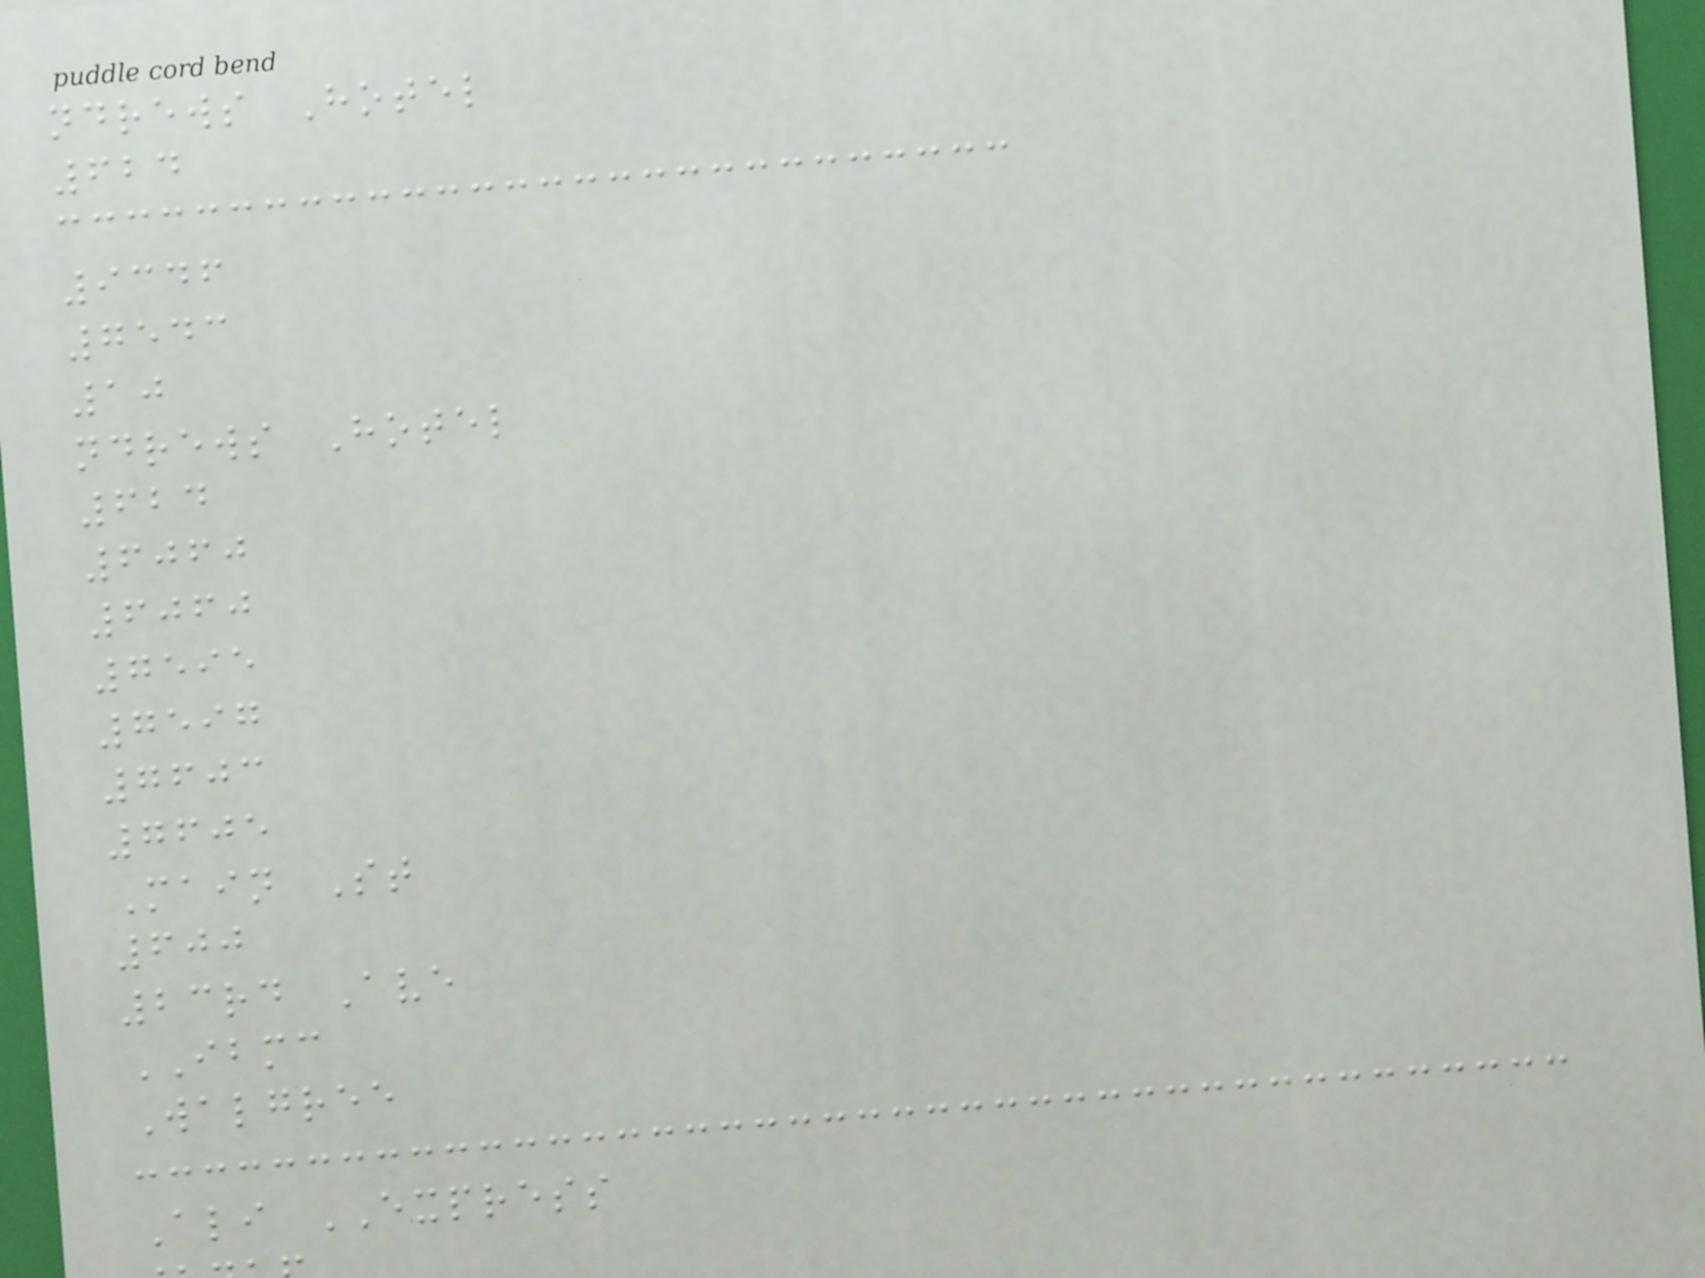ndrews Hotel
624
9346
7543
10
ndrews Hotel
624
6060
6060
7595
7597
7603
7605
Main St
600
23rd Ave
IBMC
Walgree
Ali EXPRESS
